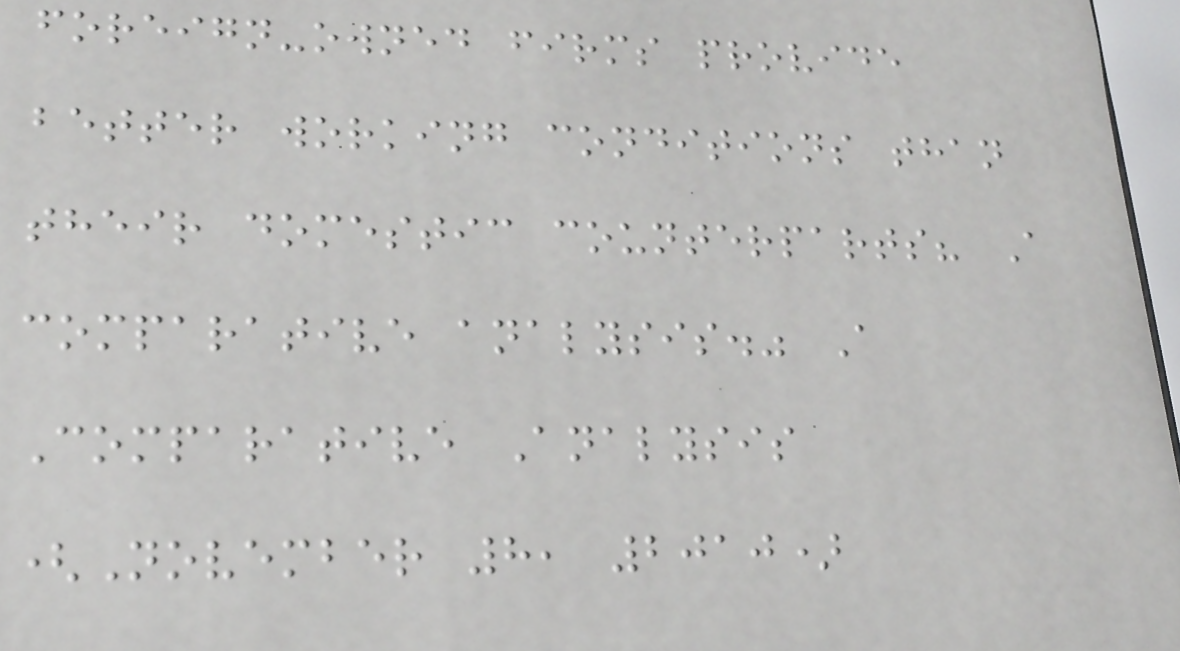foreign-owned firms provide
better working conditions than
their domestic counterparts? A
comparative analysis." A
Comparative Analysis
(November 8, 2010)
